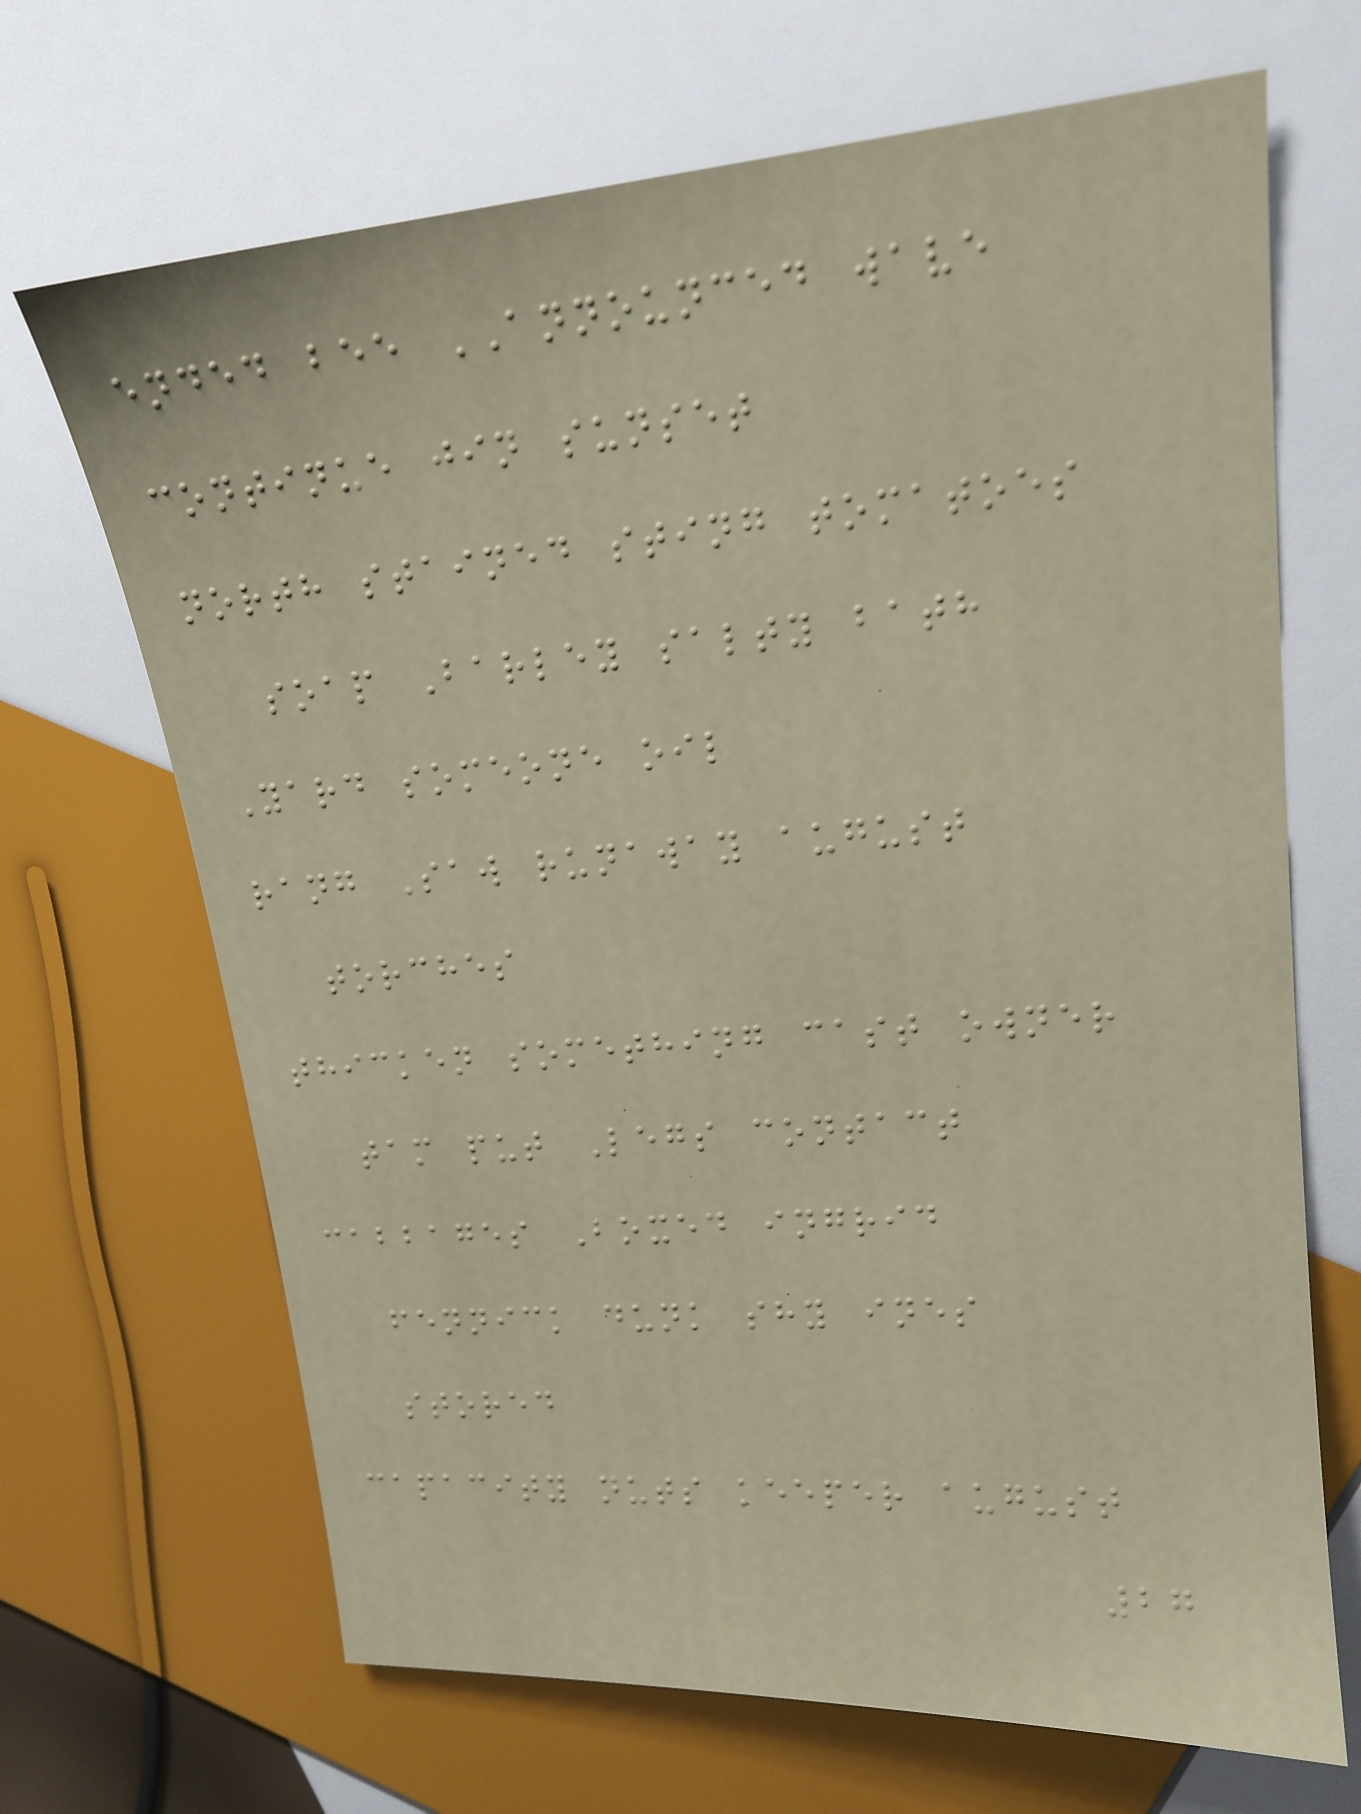ended bee ANNOUNCED wave
continue jin sunset
north stained sting tomatoes
soap Barley salty bath
Yard someone oil
rang Saw runaway august
torches
thicken something cast owner
tam put Legs contact
cabbages Boxed ingrid
fennick dunk shy ines
stored
capacity nuts keeper august
27
